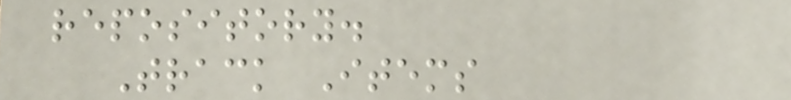repository.
Track Items
